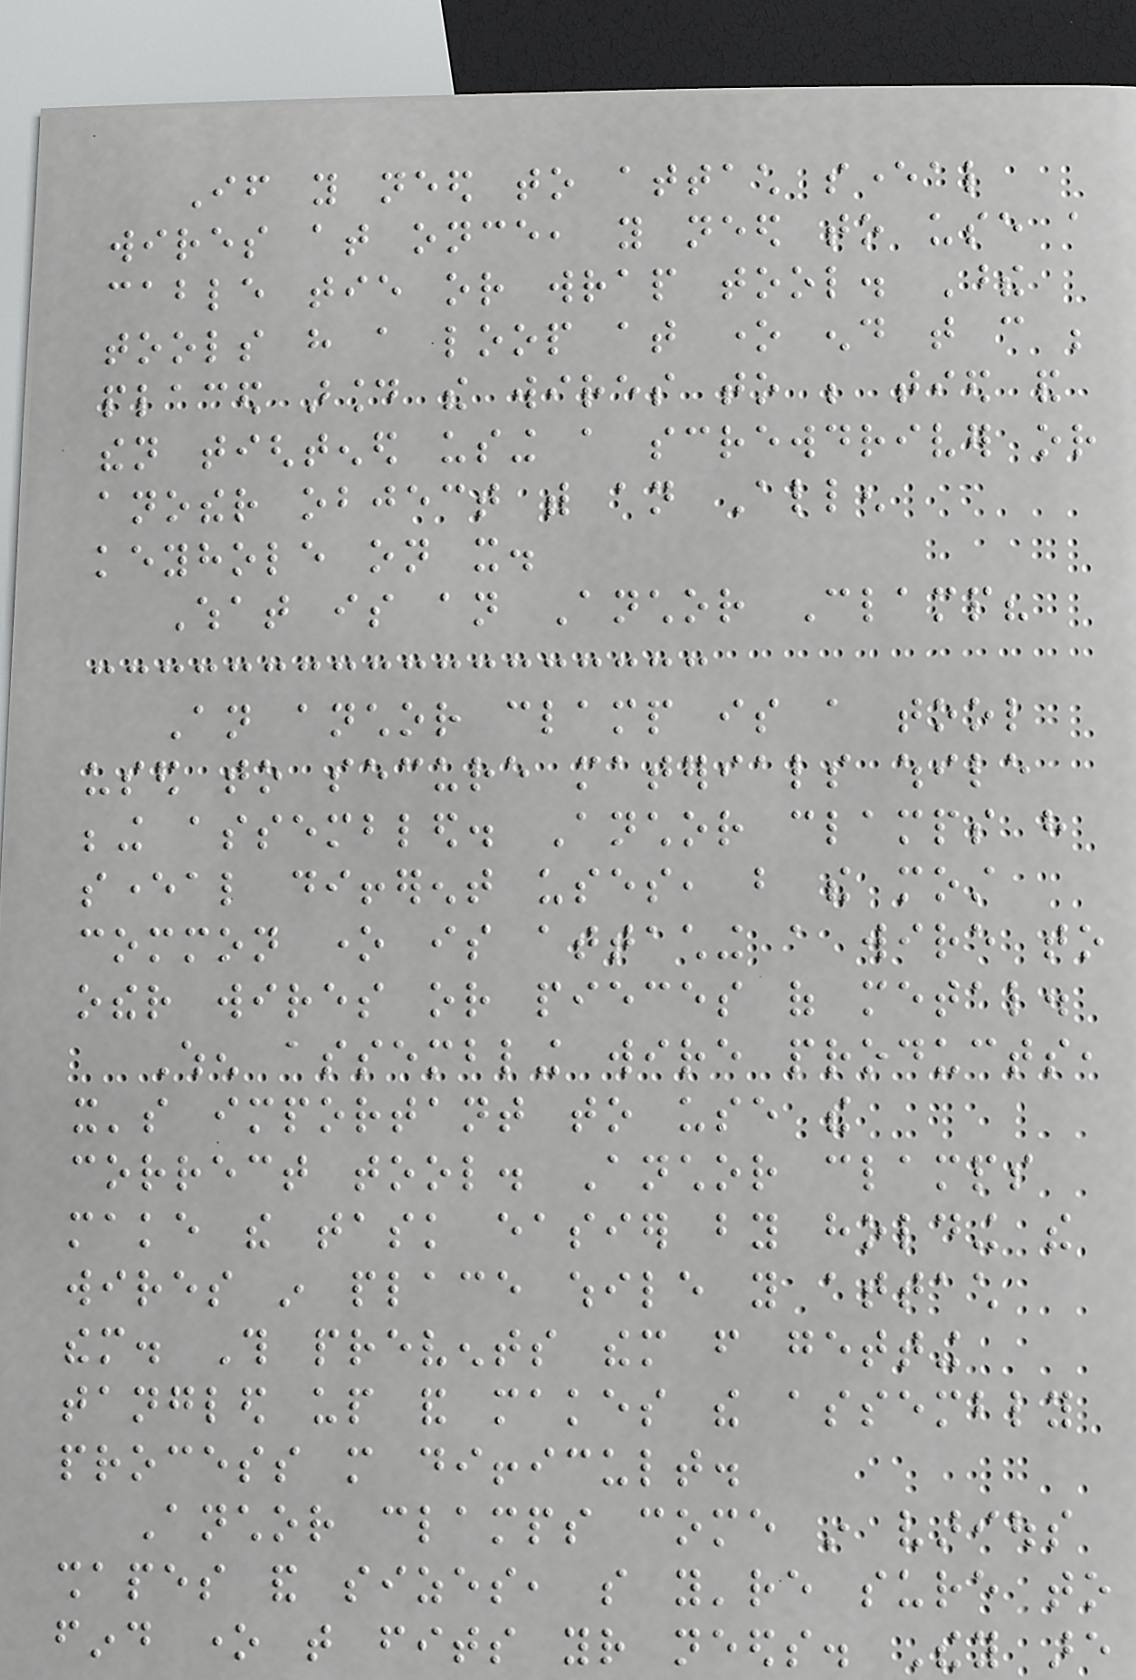If you need to attach several
wires at once, you need to use a
cable tie or wrap tool. These
tools have a loop at one end that can be
placed around the wires to be tied and
then tightened using a screwdriver or
another object with an Allen
keyhole on it.
What is an Anchor Clamp?
An anchor clamp is a tool
used to secure materials while
being assembled. Anchor clamps have
several different uses, but the most
common one is attaching a wire to
other wires or pieces of metal.
When assembling wire products,
it's important to use the
correct tool. Anchor clamps
make the task easier by holding the
wires in place while you attach
them. This prevents them from getting
tangled up and makes the assembly
process more difficult.
Anchor clamps come in various
shapes and sizes, so you're sure to
find one that fits your needs. They are
